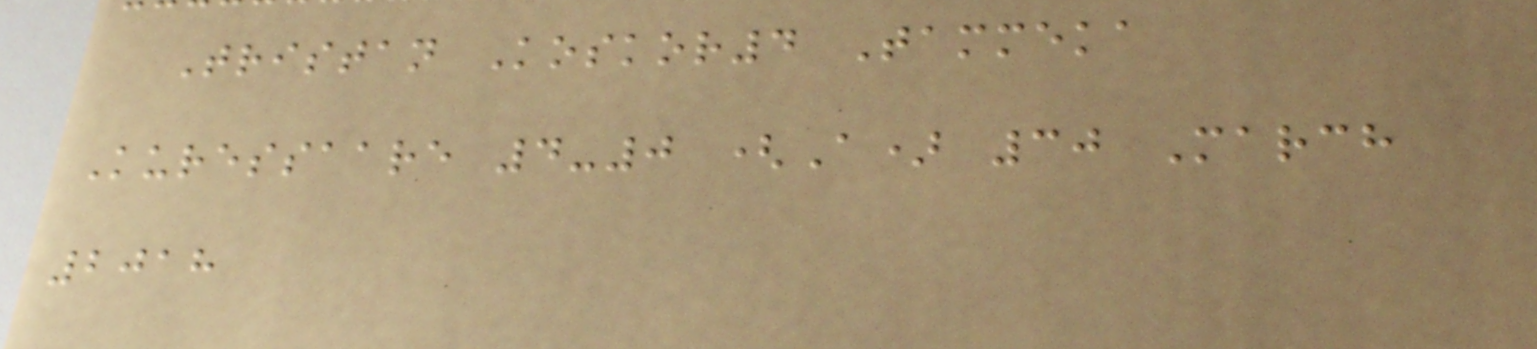Tristan Koskor4 Tammeka
Kuressaare 4-0 (A) 30 March
2018
